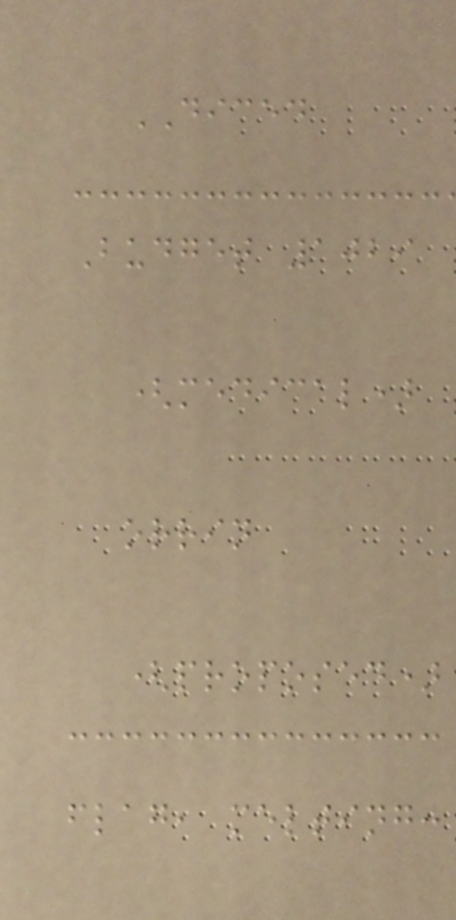DICED
Budget 1029
(medical)
orrin
(proposed)
flag, melting:
